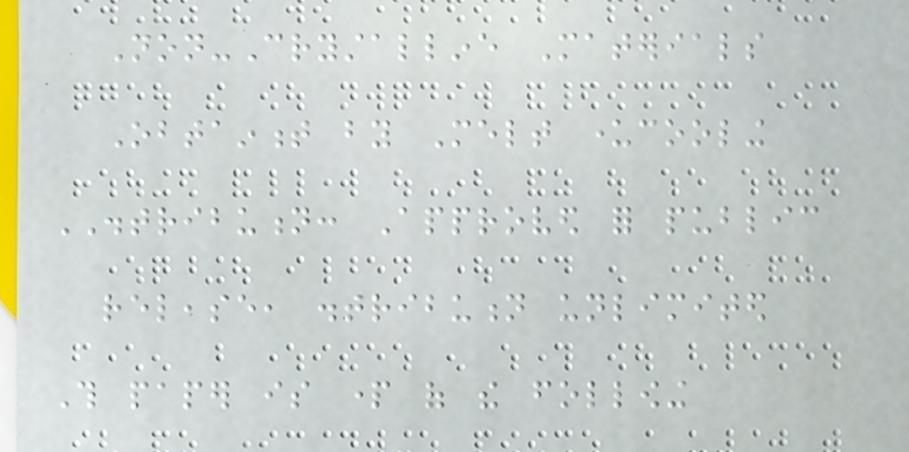Non-Crystalline Materials
Obtainment by Melt undercooling
DISTRIBUTION: Approved for public
release, distribution unlimited
This paper is part of the following
